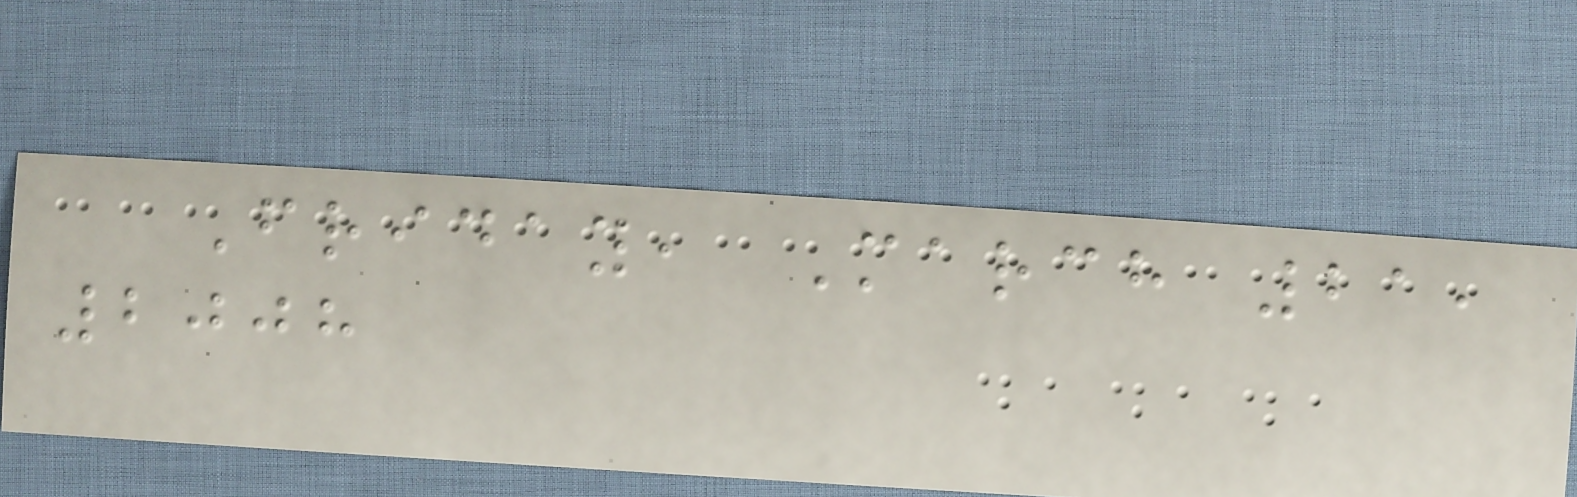Friday, March 21,
2008
